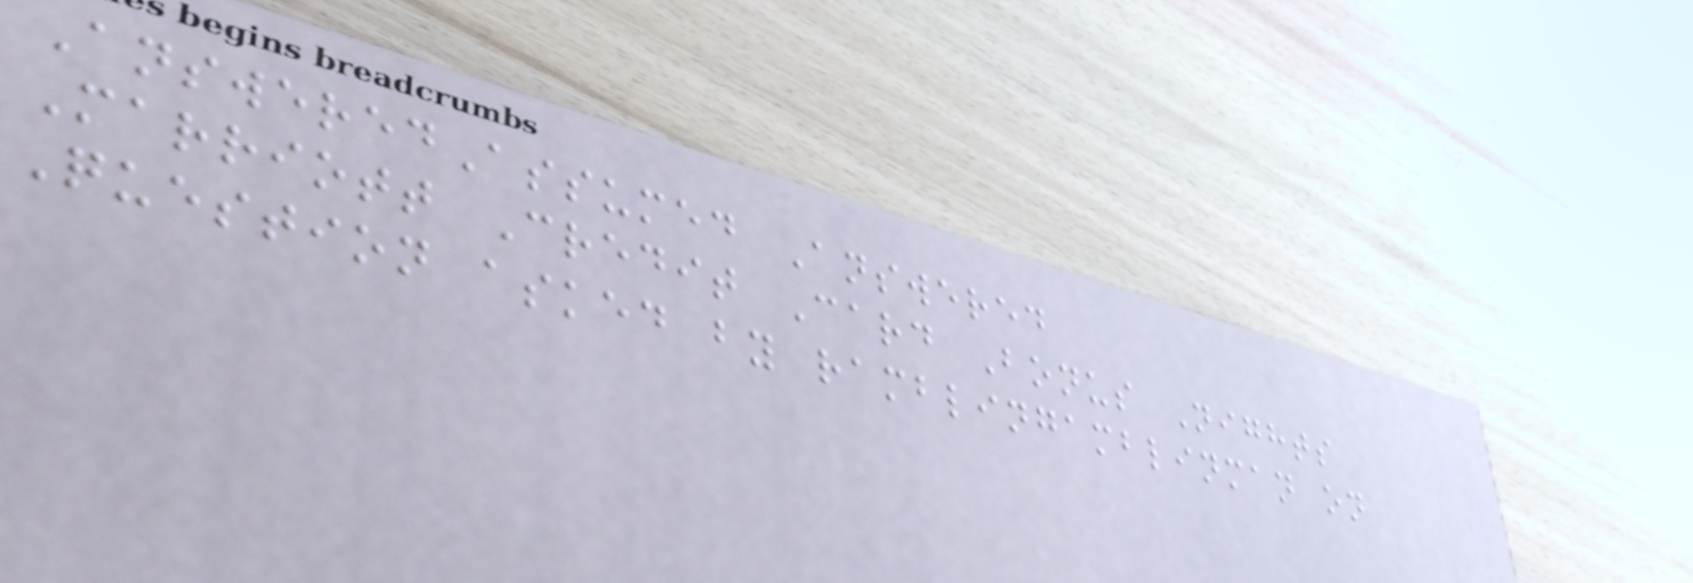AnsweredAssumed Answered
Marriott Credit Card Bonus Nights
Question asked by ramblingamblinman on
